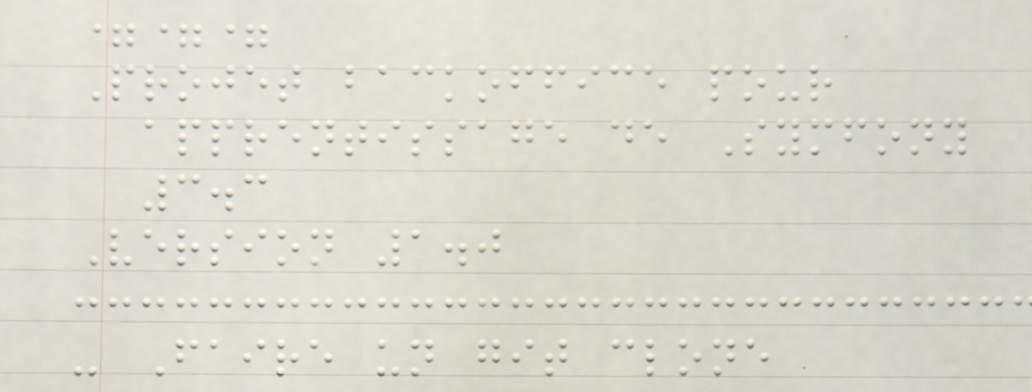===
Projet backoffice pour
apprentissage de Symfony
3.3
Version 1.0
- Faire un git clone
